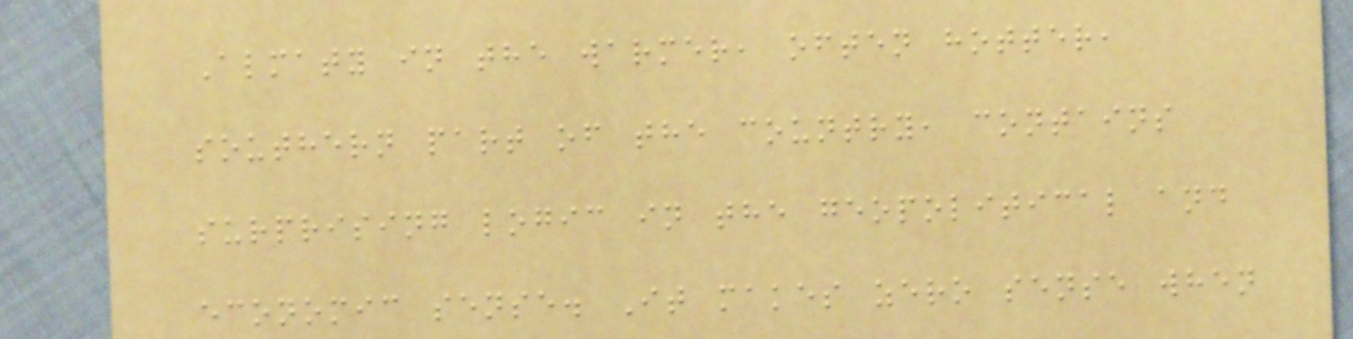Almaty in the warmer, often hotter,
southern part of the country, contains
surprising logic in the geopolitical and
economic sense. It makes zero sense when
